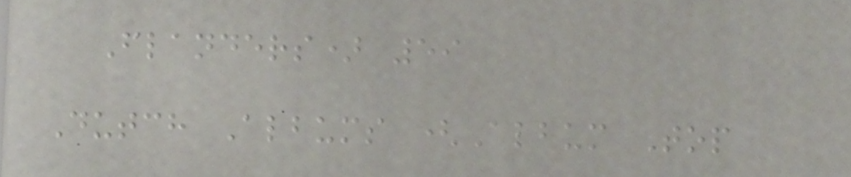Flanders) 59
Dutch Albums (Album Top
